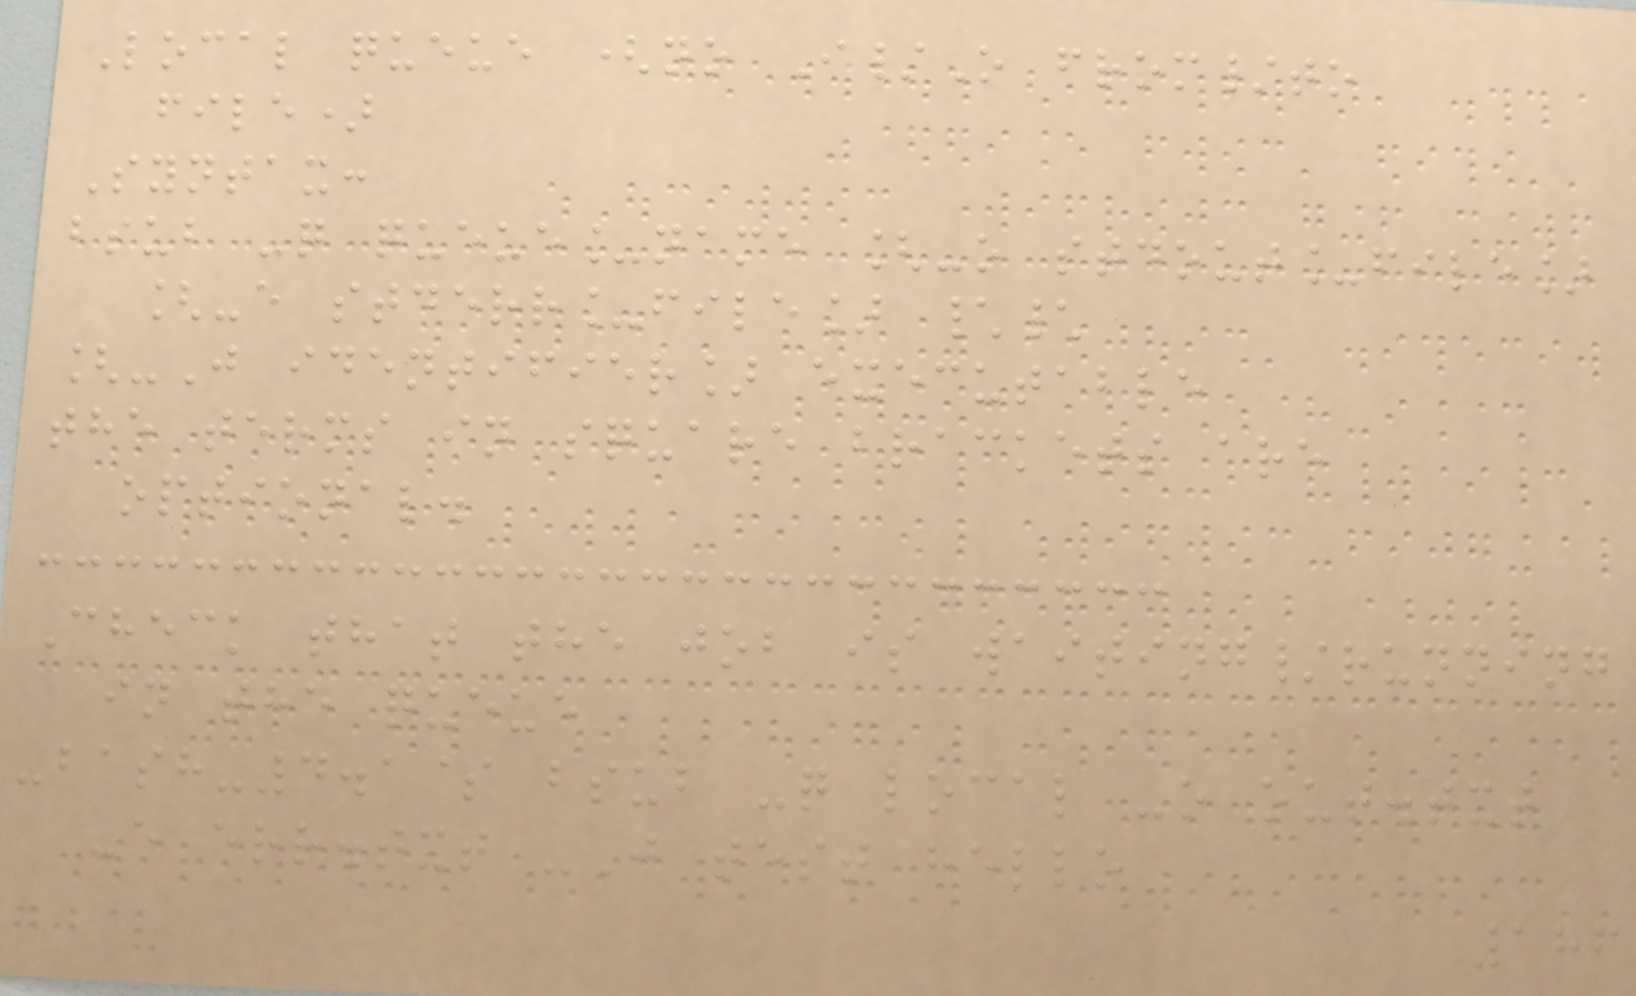Local queue (no I/O from/to
file)
Syntax:
bsub -q queue_name [-o stdout_file]
[-e stderr_file] \\
[-J identifier] executable
the terms in square brackets are
optional.
Check that the job is waiting/running
in the queue
-bash-4.1$ bsub -q local -o out.txt
-e err.txt -J test hello
186
